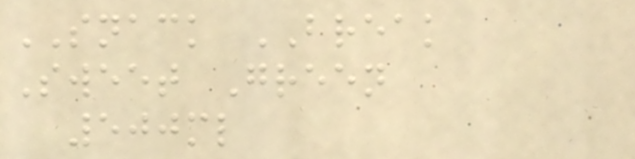SNACK BREAK
Sweet Green
500ml
